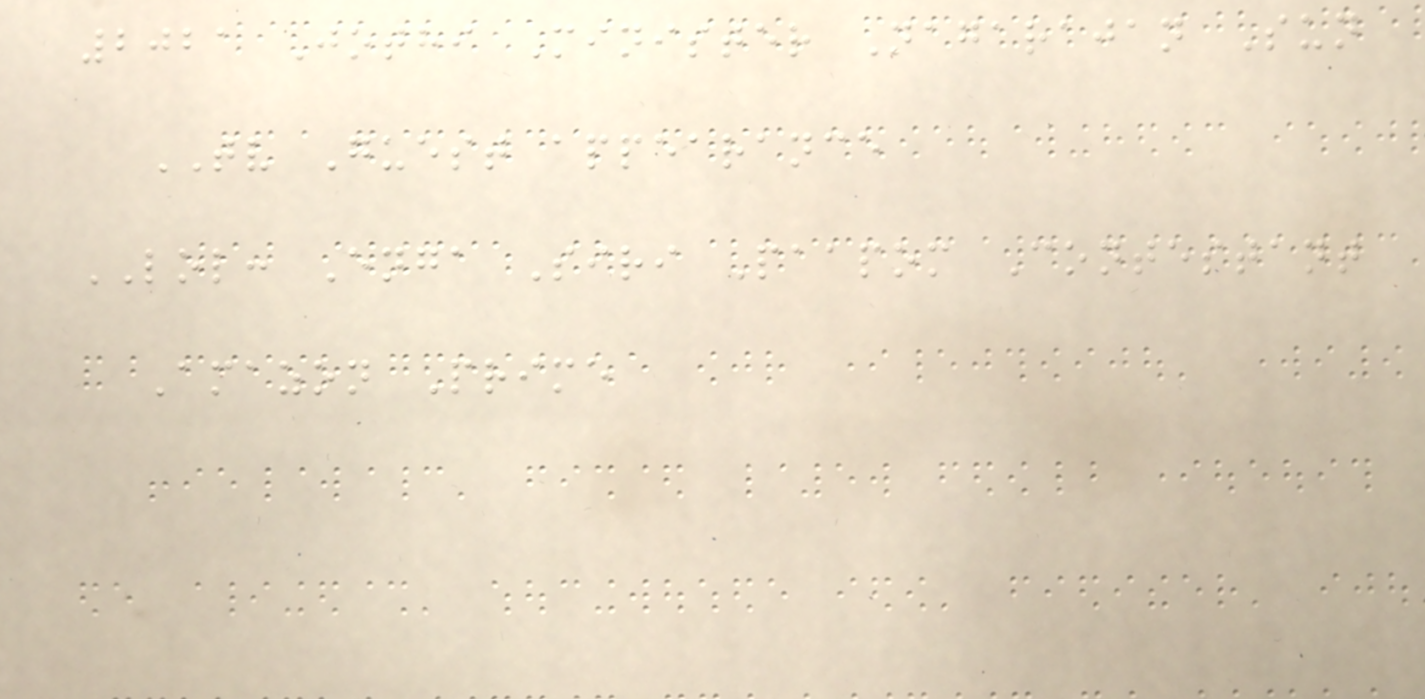2021 Jothi Minister Nagarajan Sun
TV Guest appearance
LOL: Enga Siri Paapom Contestant
Amazon Prime
